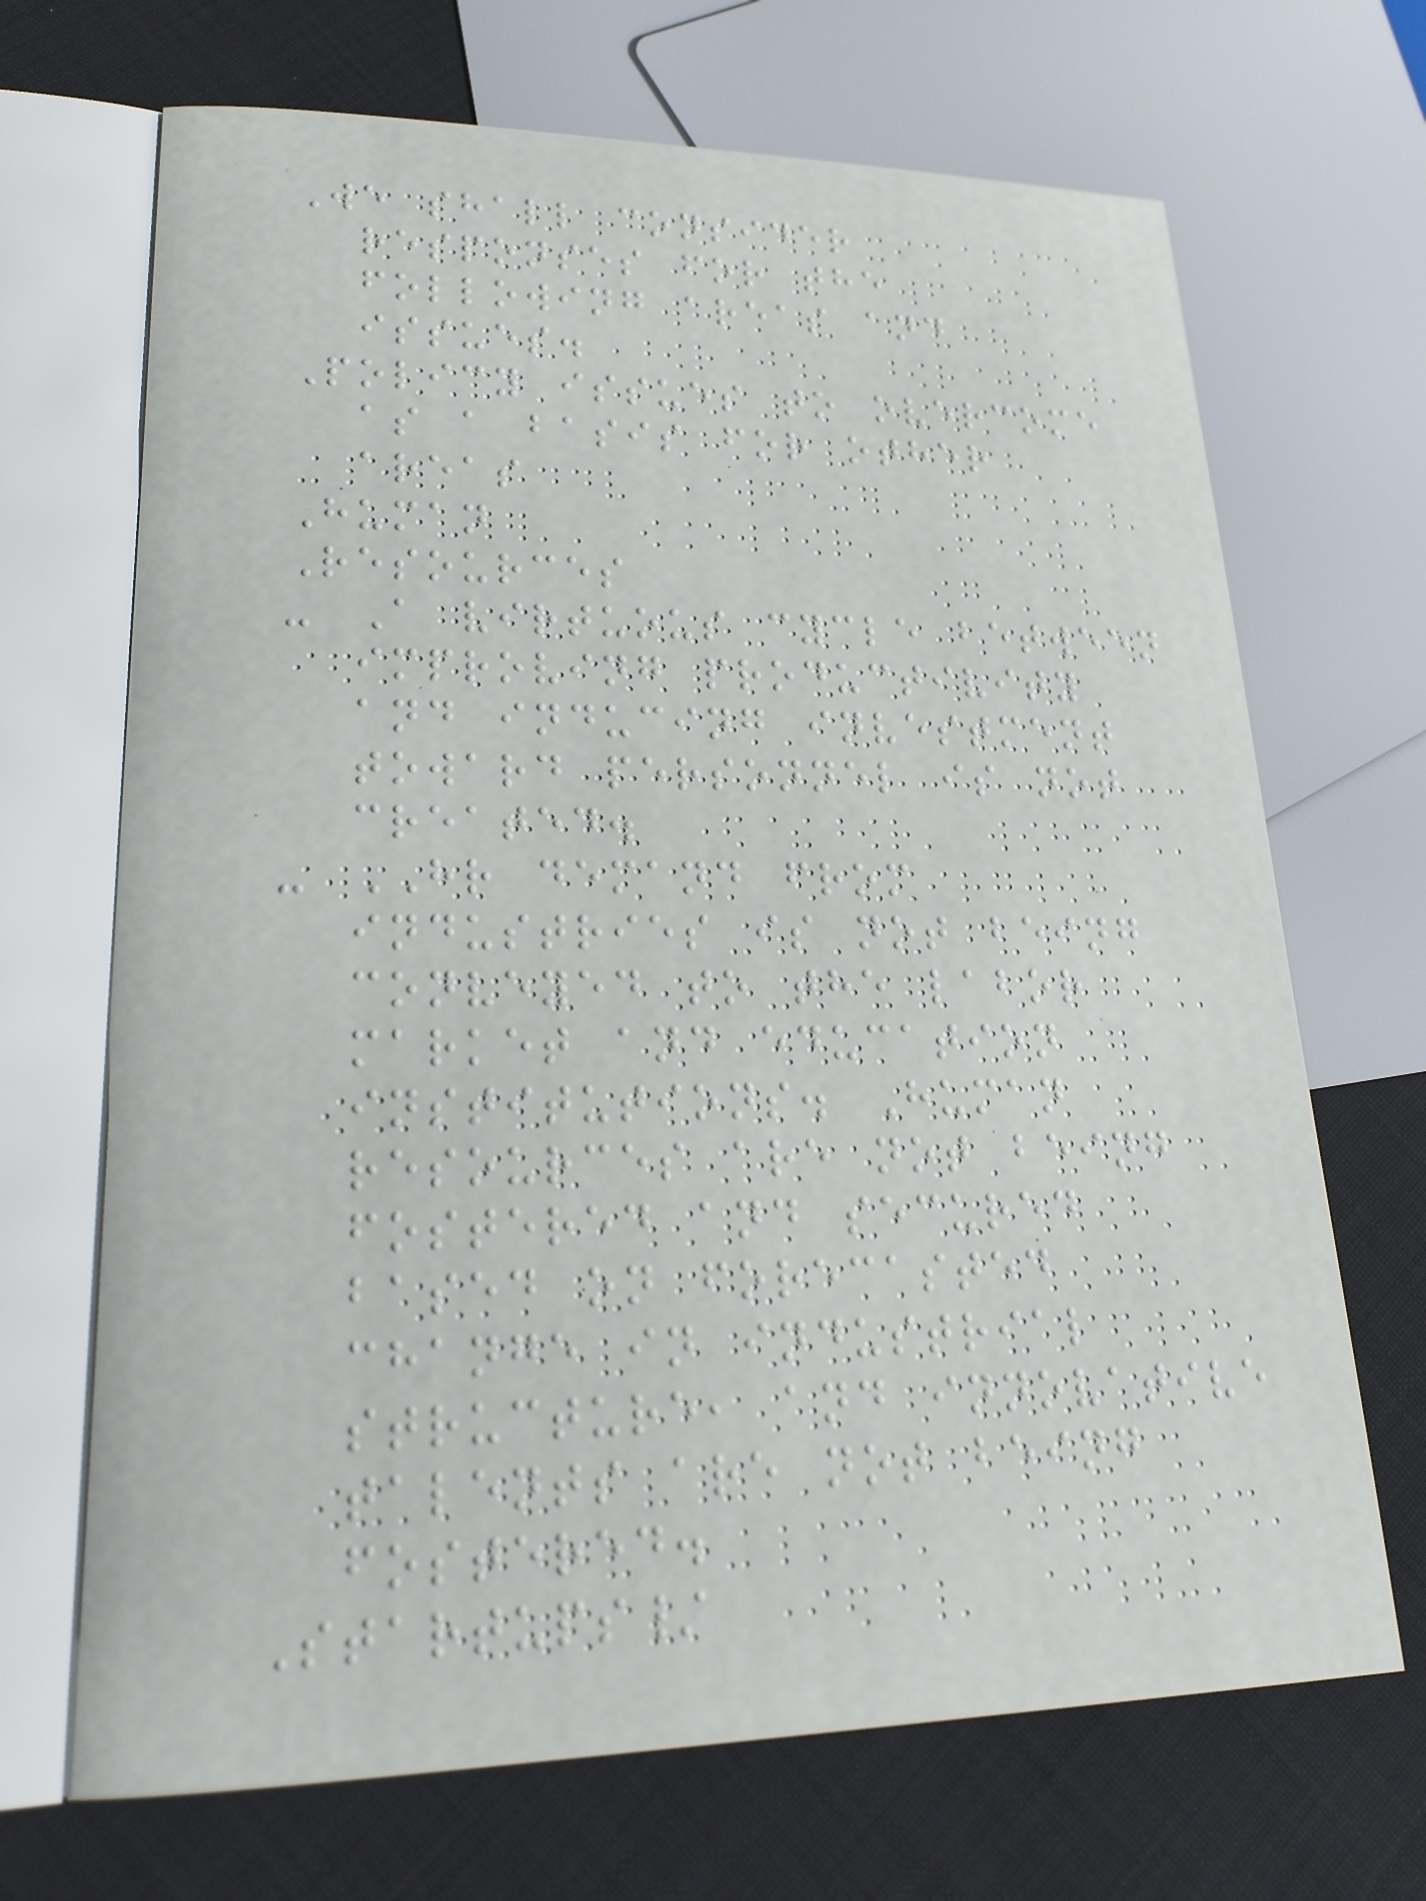We shall consider
responses for the
following areas and
issues.
Policy issues to overcome
as a basis for other
areas
Human
Resources
- A virtuous cycle between
improving productivity
and inducing investment
toward personnel is not
created.
- HR demand from
industries is not being
conveyed to the labor
market and education
institutions. Human
resources are not being
fostered and secured
based on forecasted
change in industrial
structure, and innovative
talents are not being
fostered.
Startups/
